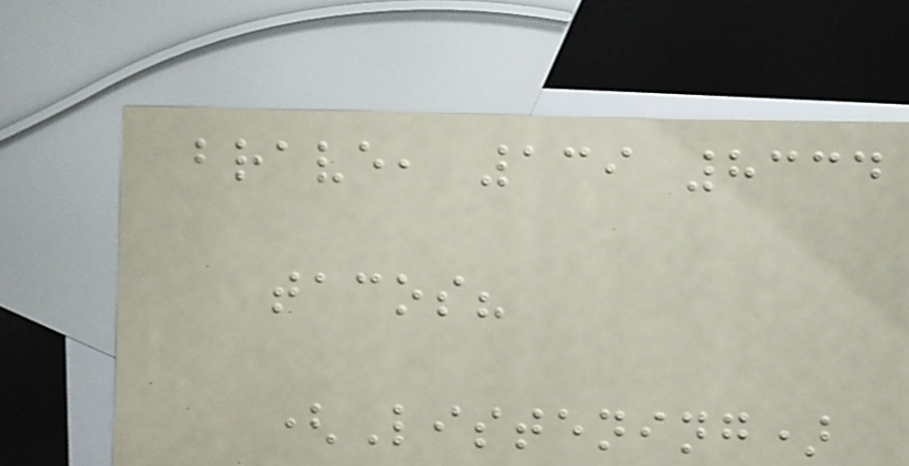brave, 139 8334
tacos?
(Listening)
